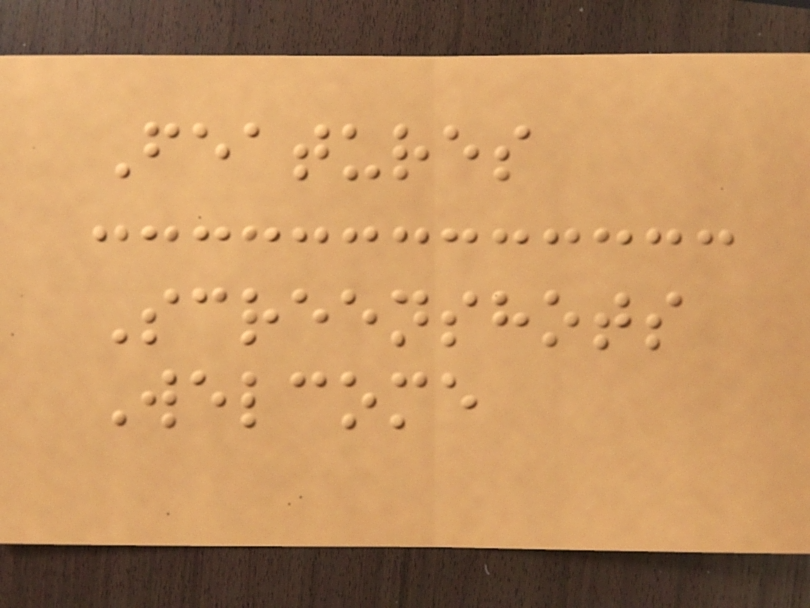Features
Screenshots
Welcome
